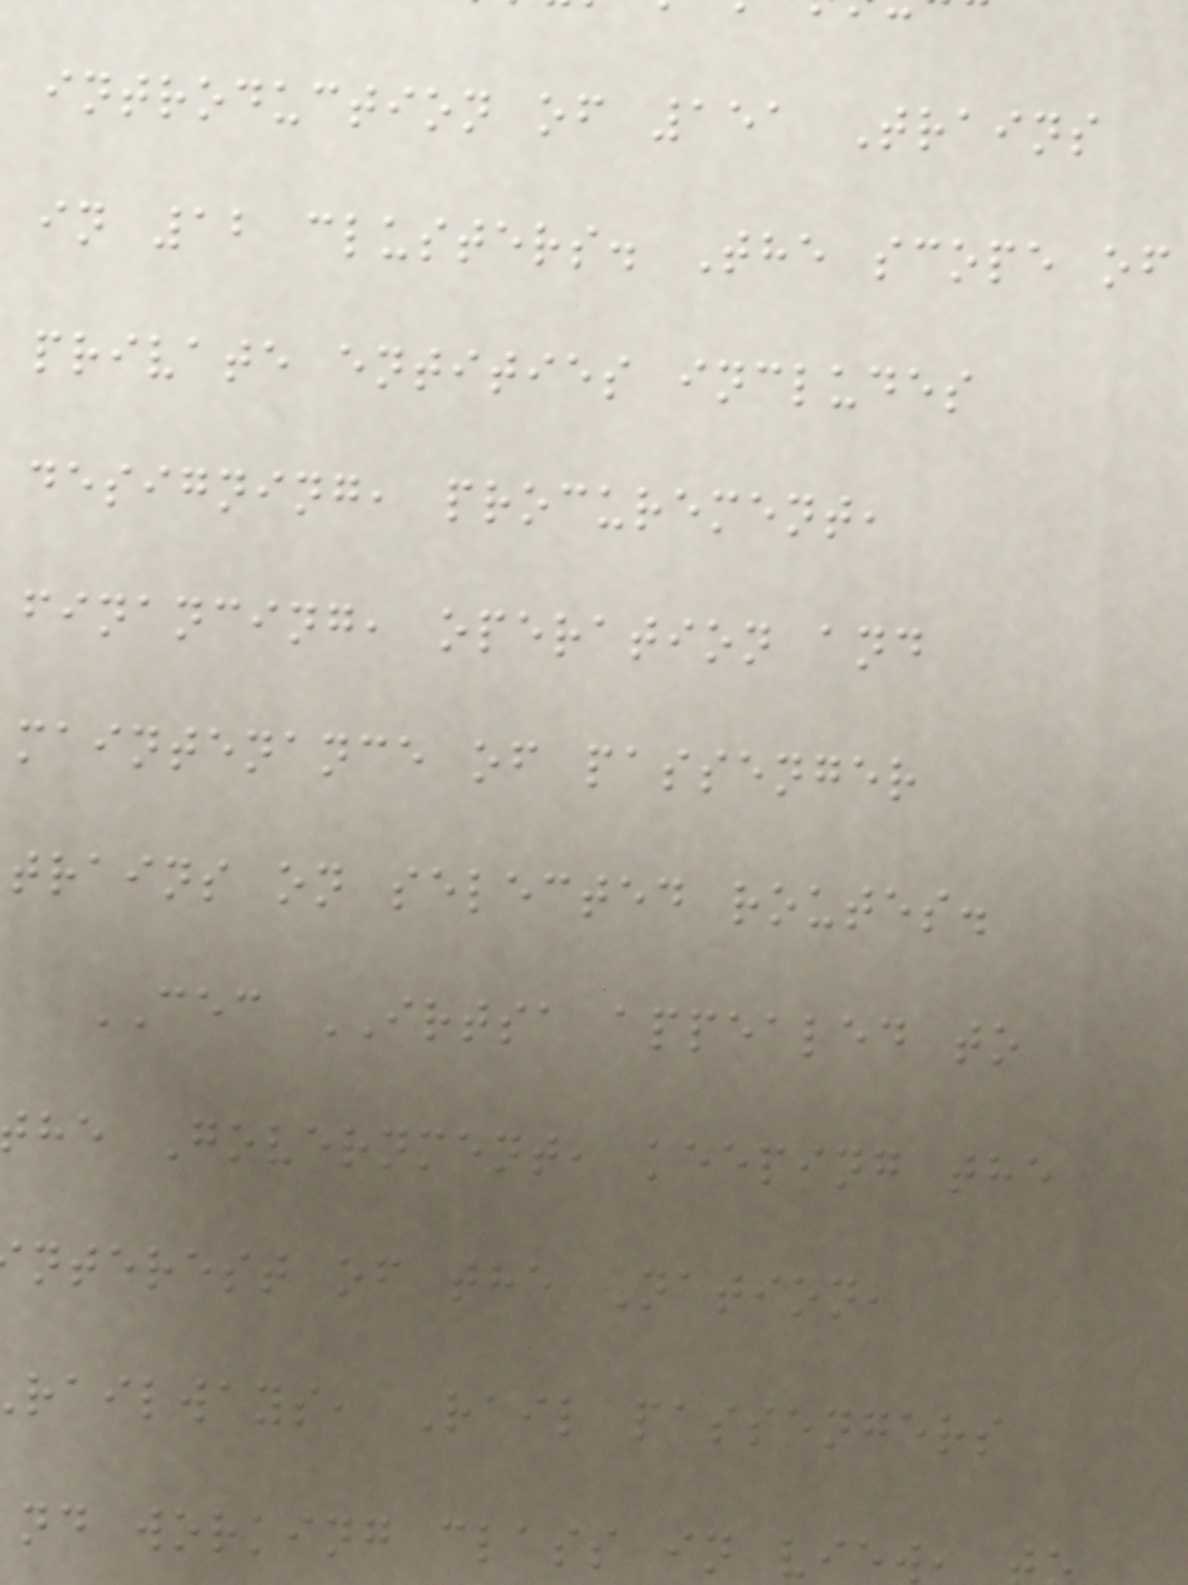introduction of 151 Trains
in 12 clusters. The scope of
private entities includes
designing, procurement,
financing, operation and
maintenance of passenger
trains on selected routes.
CEC IRTSA appealed to
he Government, keeping the
nterest of the Nation,
railways, Rail passengers
nd working class in view
